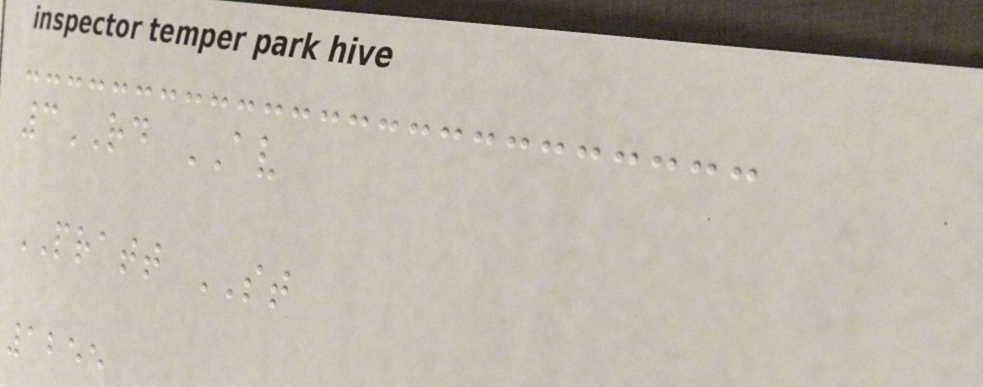3RD AV
PRATT ST
1255
